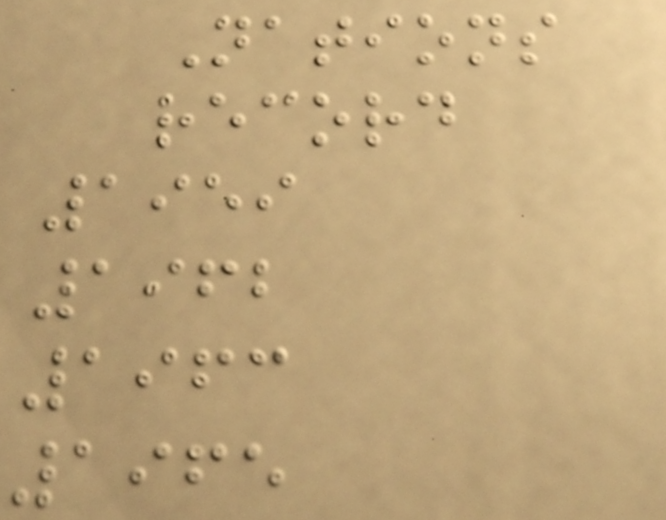Nations
record
1959
1962
1963
1965
